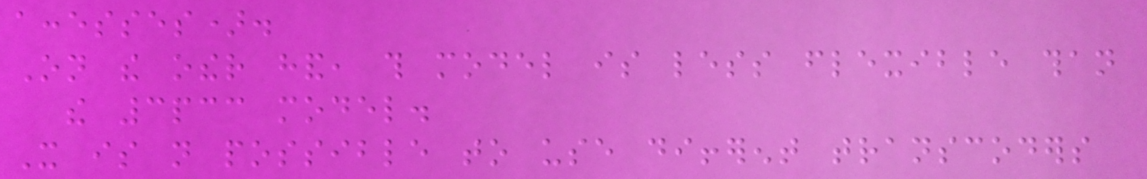accesses).
On the other hand, this model is less flexible than
the 3pcc model.
It is not possible to use different transcoders
